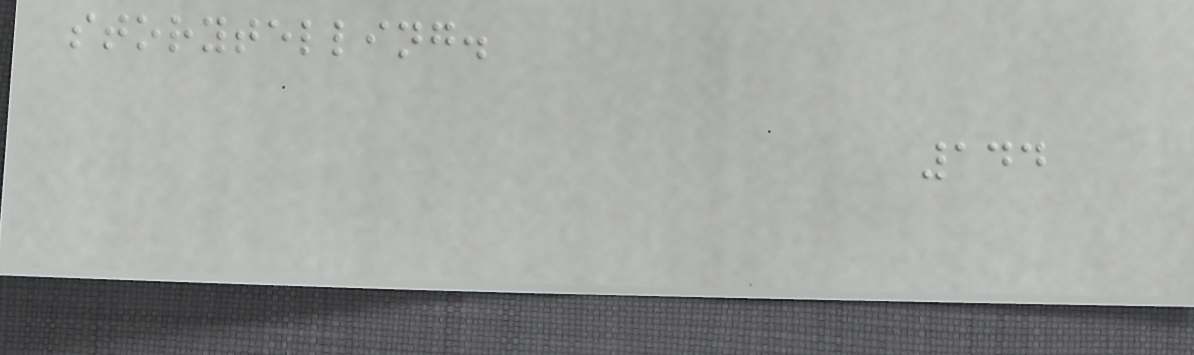storytelling.
144
